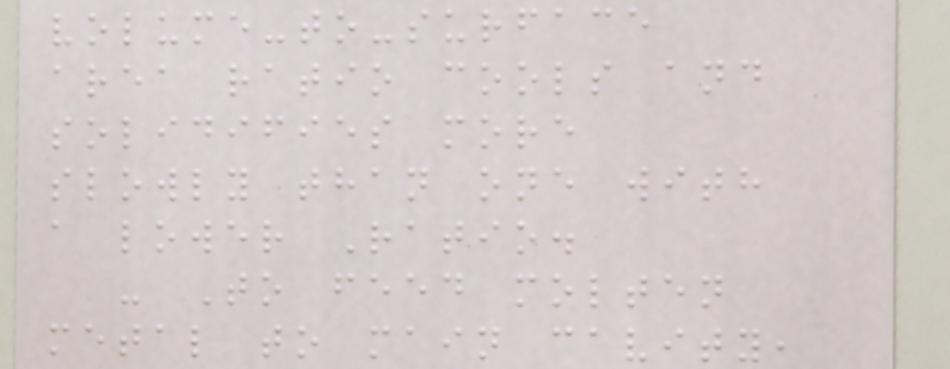volume-to-surface
area ratio cools and
solidifies more
slowly than one with
a lower Ratio.
- To feed molten
metal to main cavity,
